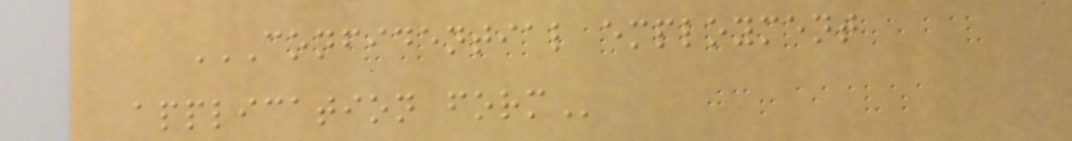CONFIDENTIAL EMPLOYMENT
APPLICATION FORM
